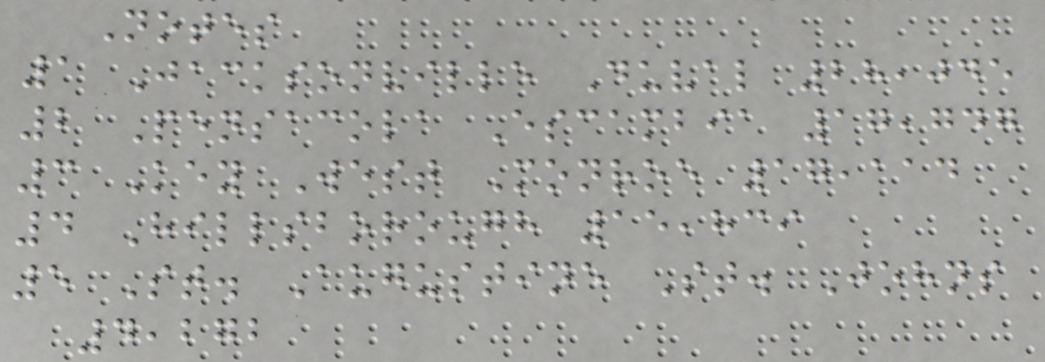Notes
1 Jacksonville Duval 28,045
2 Pensacola Escambia 17,747
3 Key West Monroe 17,114
4 Hillsborough 15,839
5 St. Augustine St. Johns
4,272
